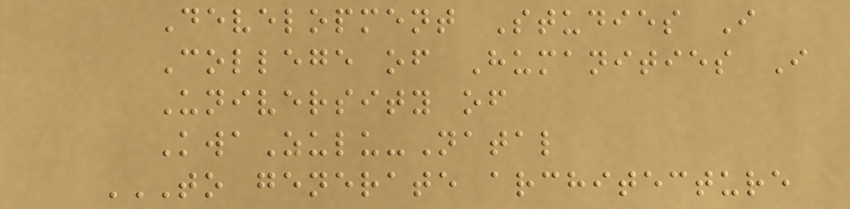Development Studies I
College of Humanities I
University of
KwaZulu-Natal
TO GENERATE ARCHITECTURE
